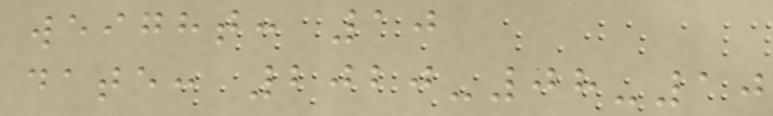weight: 10
date: 2020-08-10
